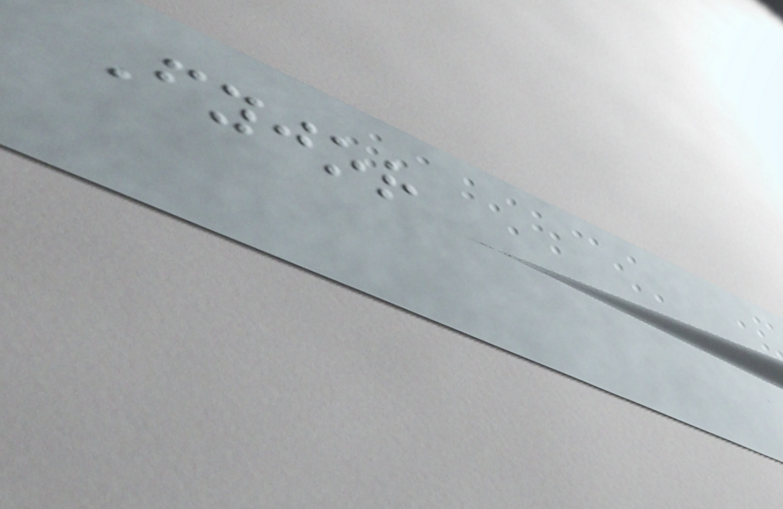Fyjor
